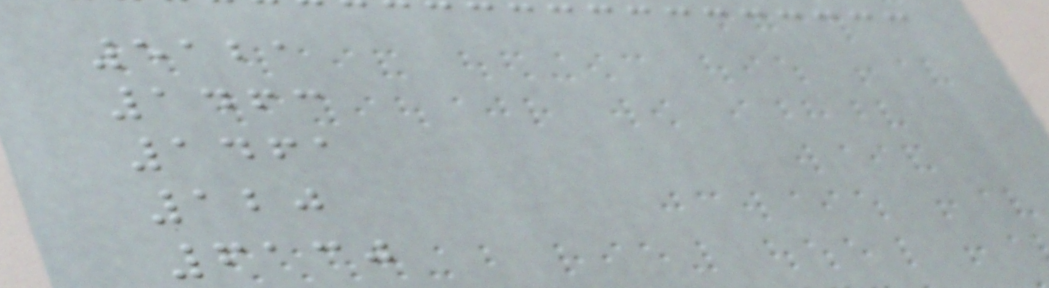5121
1463
1461
120
6130
